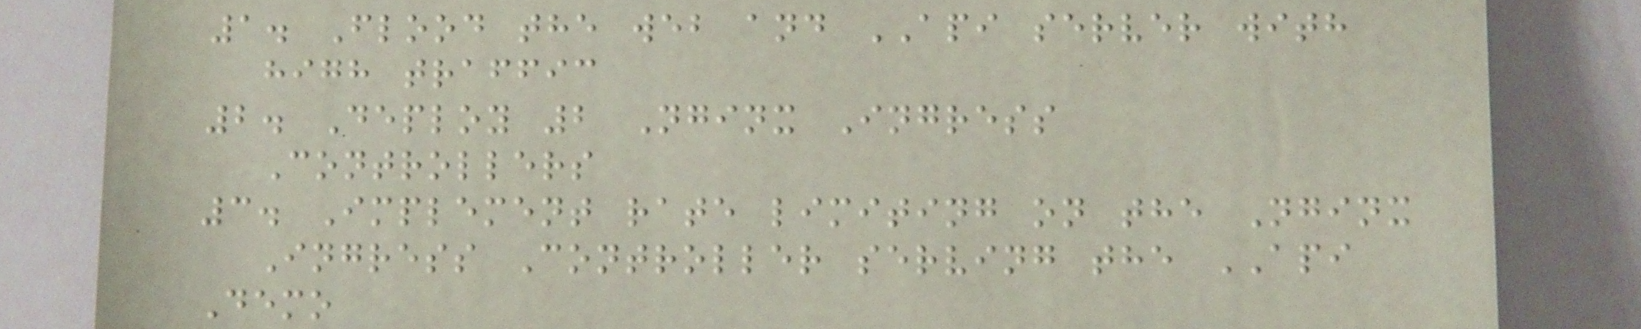1. Flood the web and API server with
high traffic
2. Deploy 2 Nginx Ingress
Controllers
3. Implement rate limiting on the Nginx
Ingress Controller serving the API
Demo
